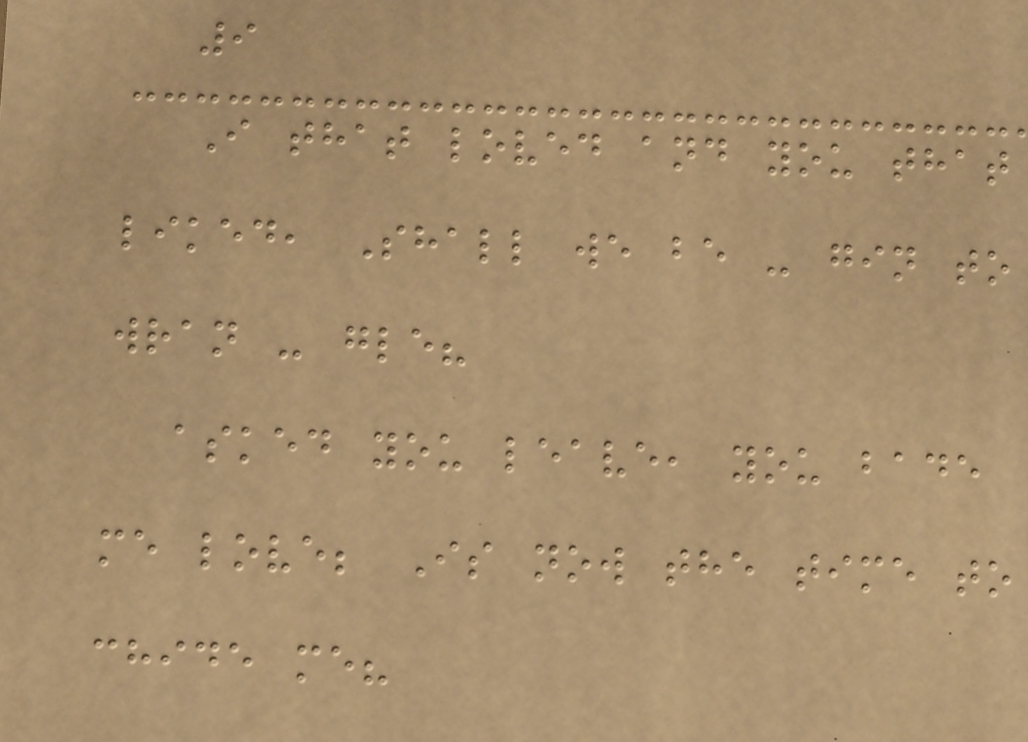9
I that loved and you that
liked, Shall we be - gin to
wran - gle?
asked you leave, you bade
me love; Is now the time to
chide me?
